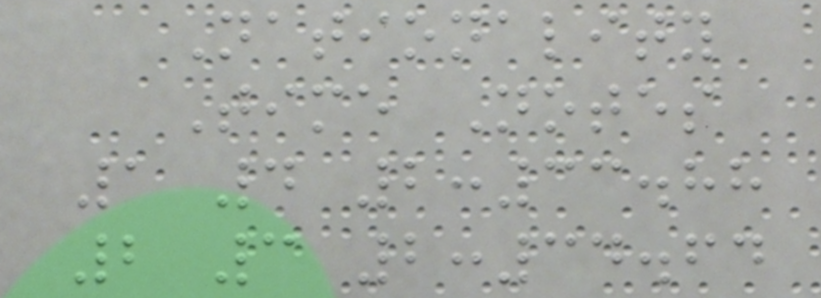Nationality
Time Notes
1 4 2:33.88
2 3 2:34.64
